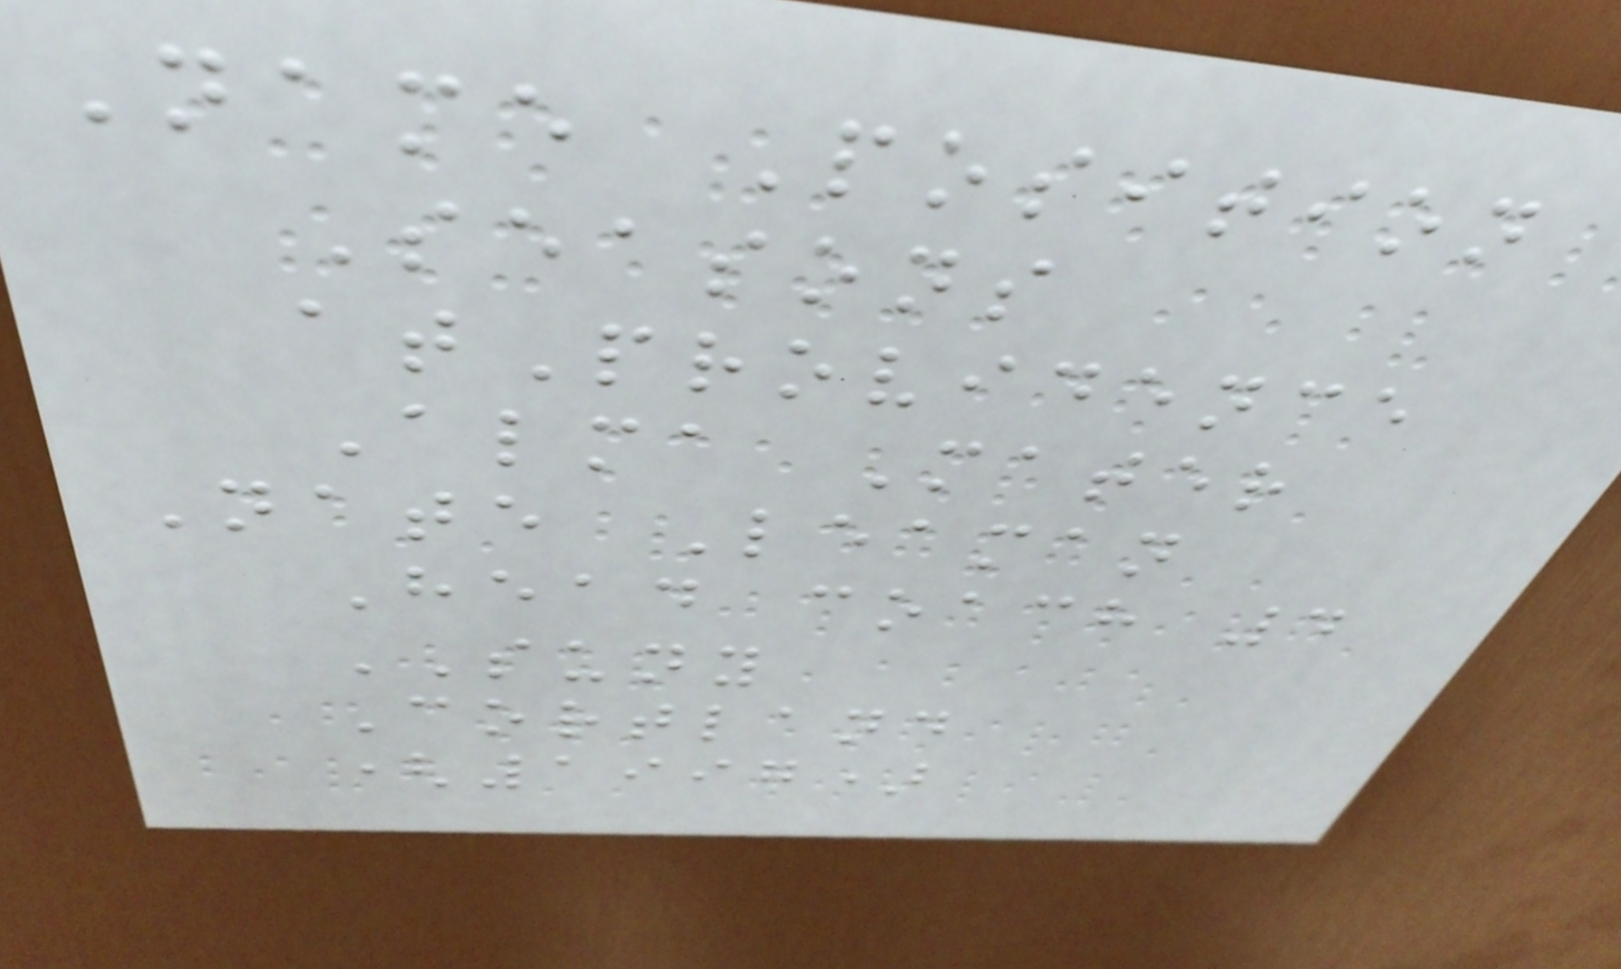Name Position
Seasons
atProvidence
Alma Mater
Nate Leaman
Head coach 4
SUNY
Cortland
(1997)
